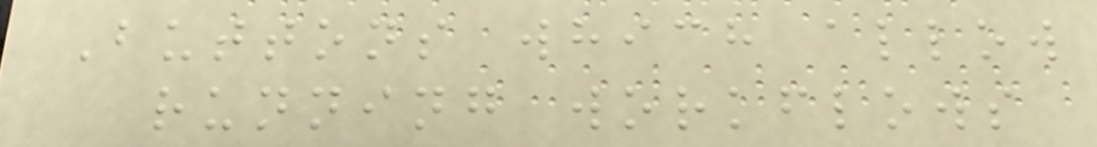Buttons which allow
running workflows
